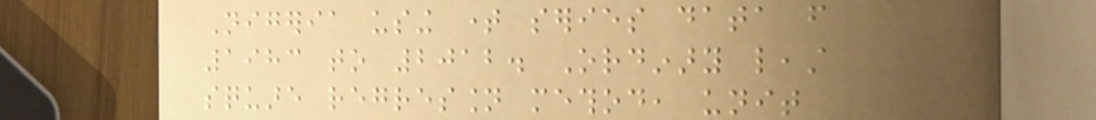Nigeria using time series data from
1983 to 2012. Ordinary least
square regression method, unit
